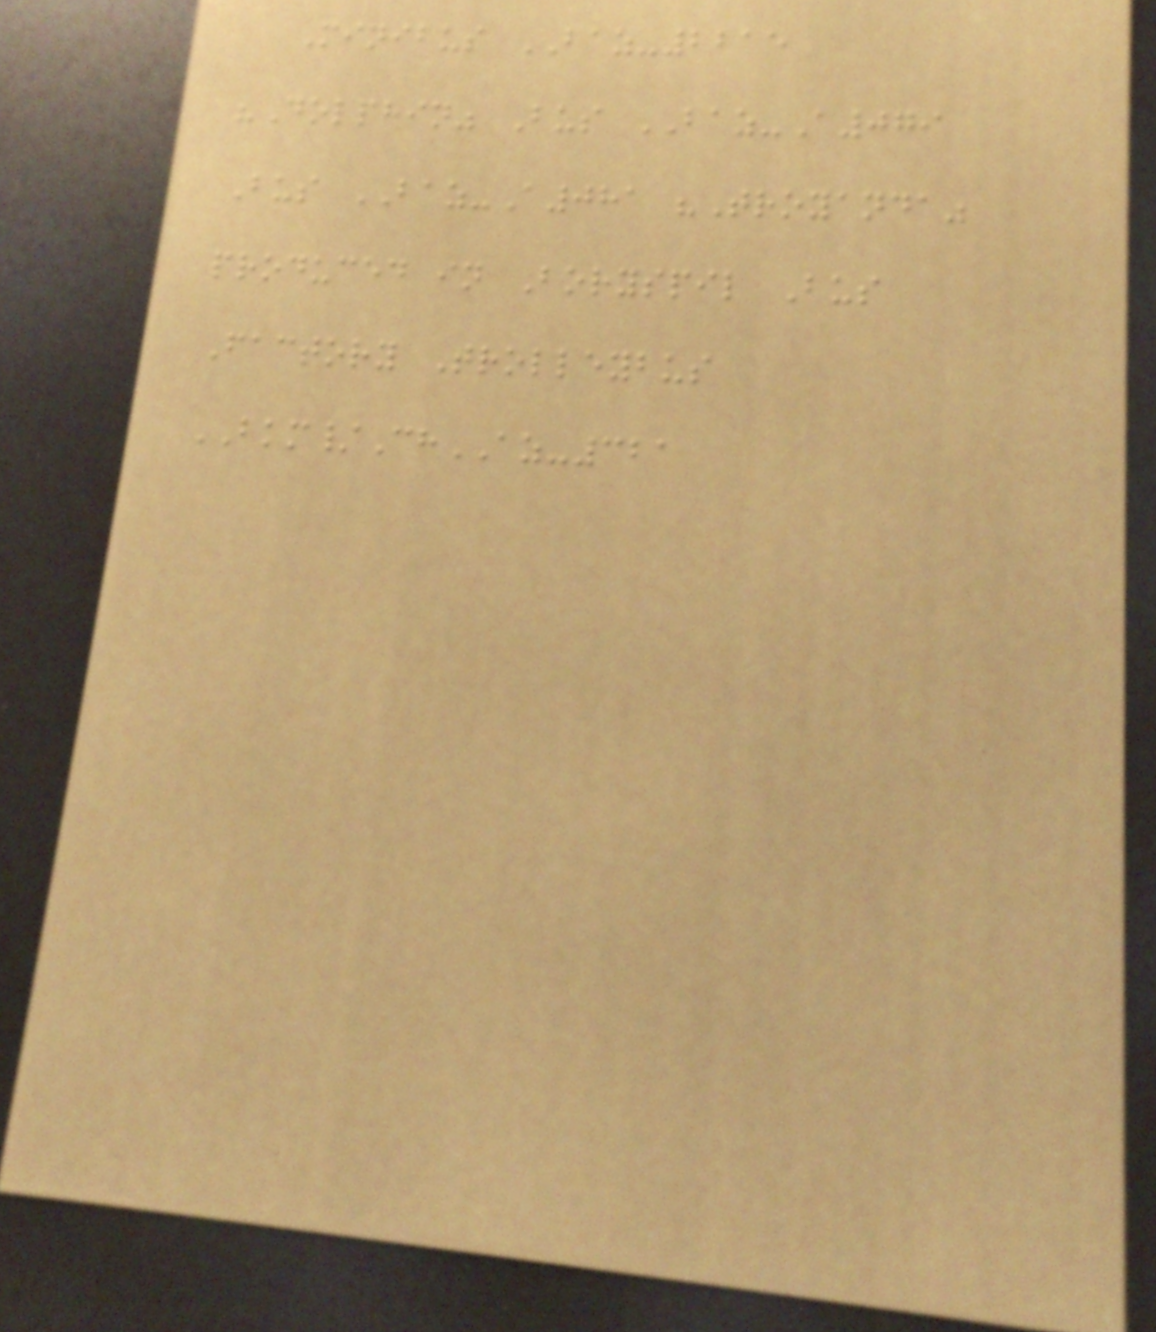Minibus BAZ-2215
"Dolphin" Bus BAZ-A079
Bus BAZ-A081 "Troyanda"
produced in Boryspil Bus
Factory Trolleybus
BKM/ChAZ-321
